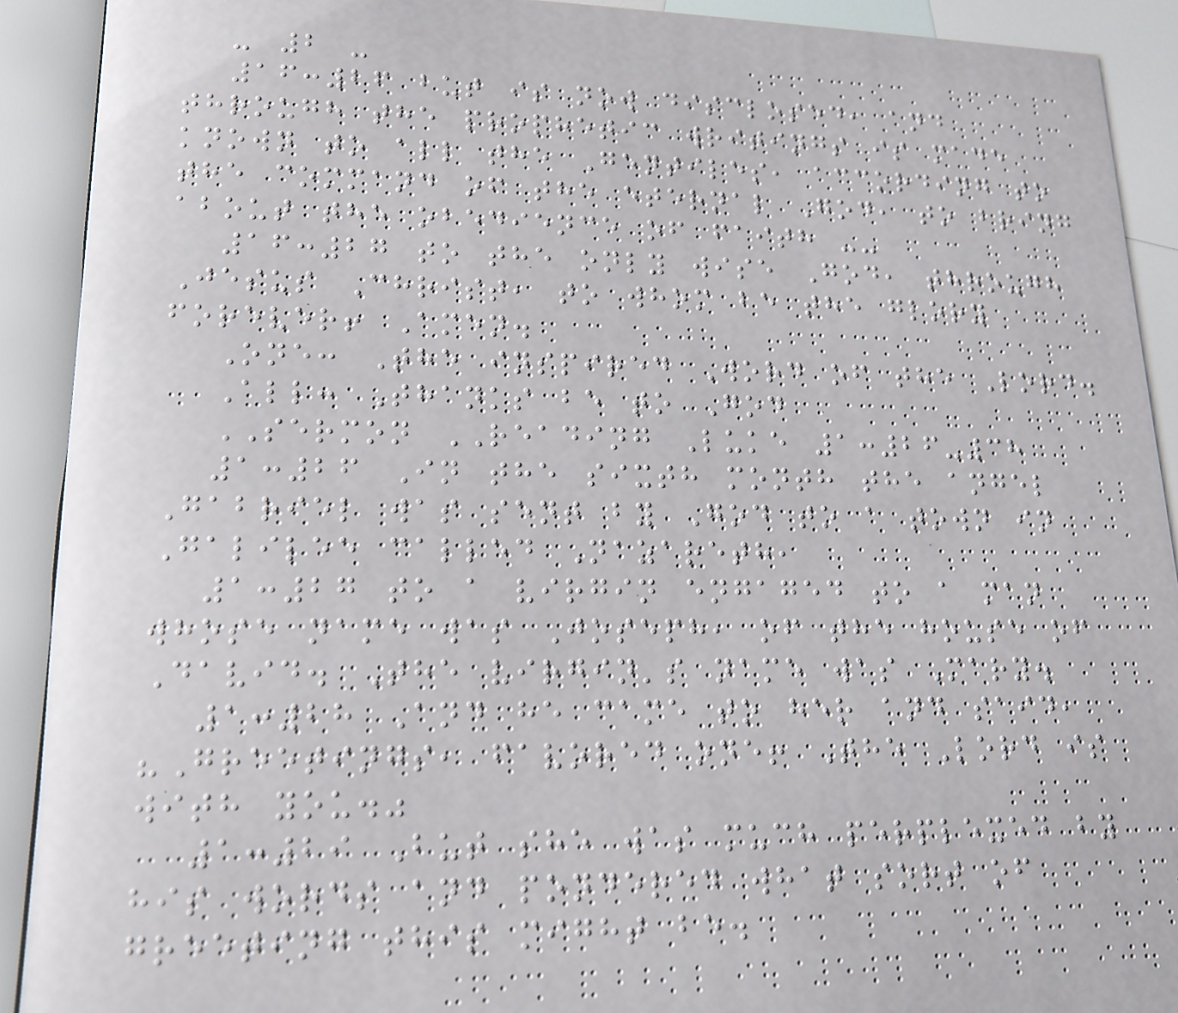- 2 -
16:26 but is now disclosed, and
through the prophetic writings is made
known to all the Gentiles, according to
the command of the eternal God, to bring
about the obedience of faith --
16:27 to the only wise God, through
Jesus Christ, to whom be the glory
forever! Amen.
One: The inspired Word of the Lord.
All: Thanks be to God
SERMON READING Luke 1:26-38
1:26 In the sixth month the angel
Gabriel was sent by God to a town in
Galilee called Nazareth,
1:27 to a virgin engaged to a man
whose name was Joseph, of the house of
David. The virgin's name was Mary.
1:28 And he came to her and said,
"Greetings, favored one! The Lord is
with you."
1:29 But she was much perplexed by
his words and pondered what sort of
greeting this might be.
